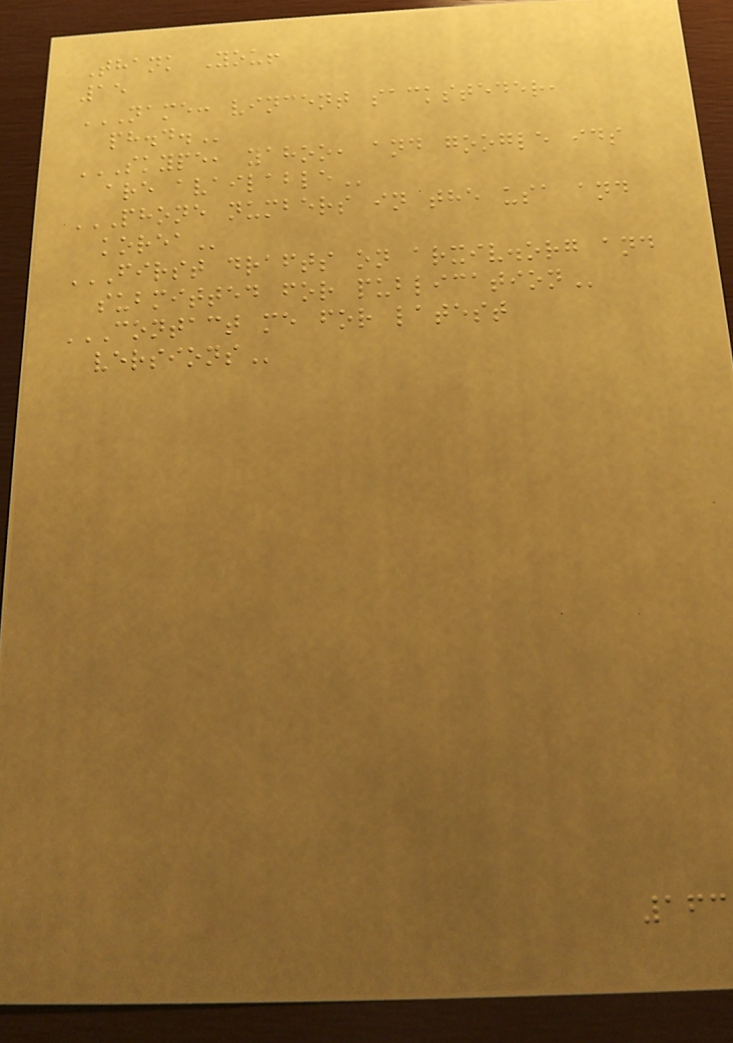Thank You!
15
NAME: VINCENT SACKSTEDER,
PH.D.
SKYPE, YAHOO, AND GOOGLE IDS
ARE AVAILABLE
PHONE NUMBERS IN THE USA AND
KOREA
FIRST DRAFTS ON ARXIV.ORG AND
SUBMITTED FOR PUBLICATION
CONTACT ME FOR LATEST
VERSIONS
163
